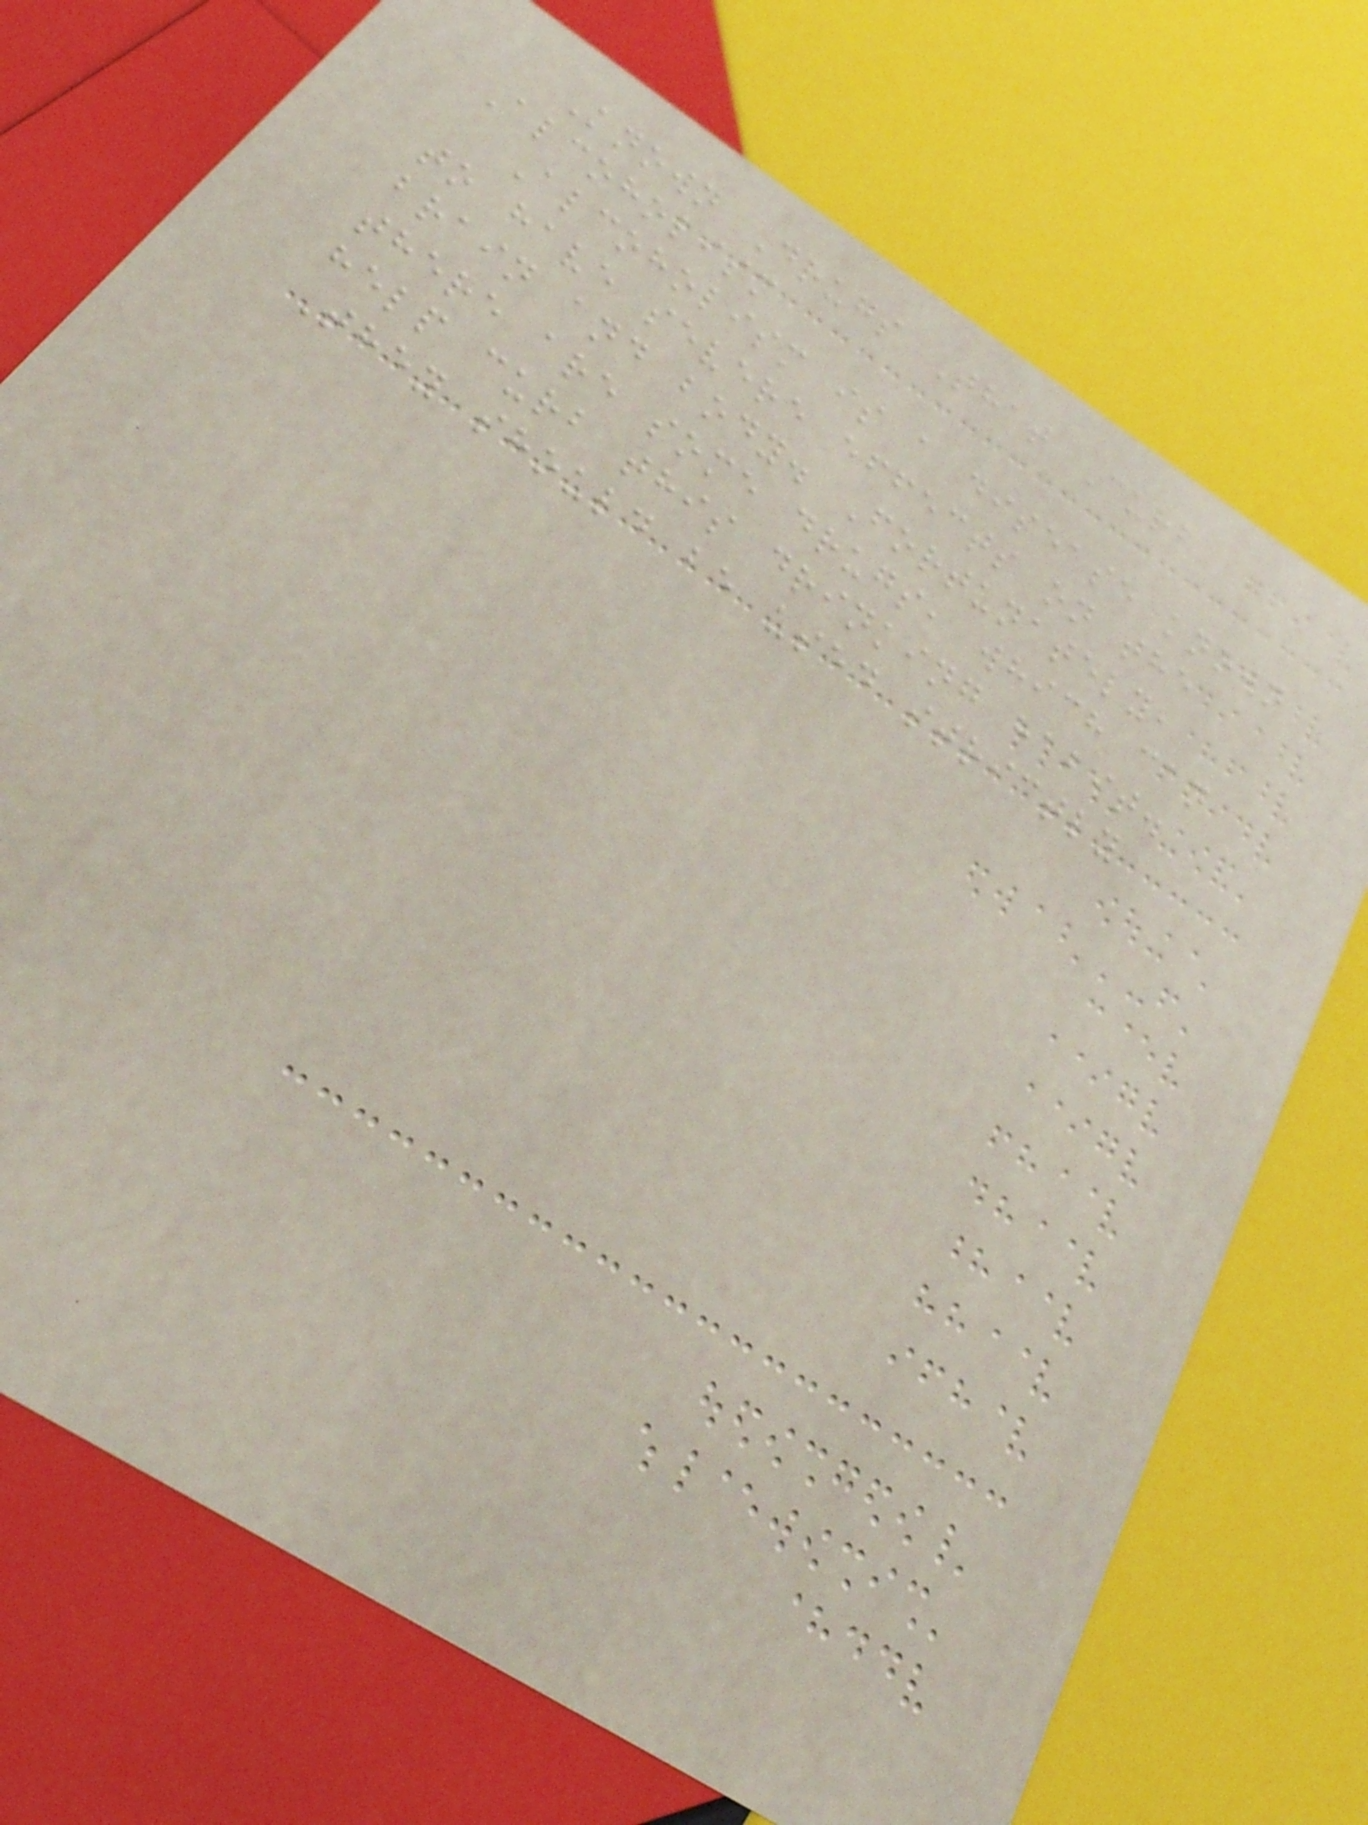Known Drugs That Curb
Alcoholism
Alcoholism is a disease known
to have severe effects on the
brain and body. Fortunately,
there are some drugs, which can
help curb this drinking habit.
They should be used strictly
